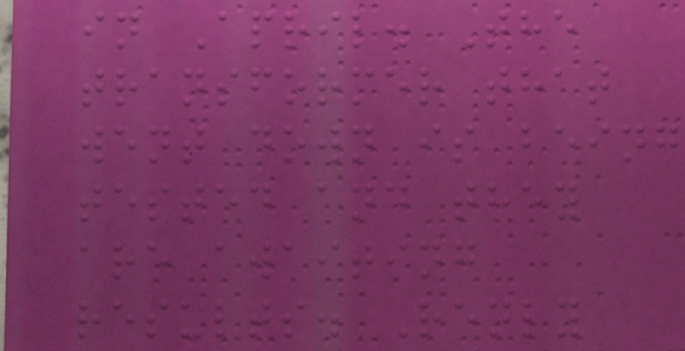in April. The
transformer that
went down is being
tested and they
are awaiting
results. Renly
